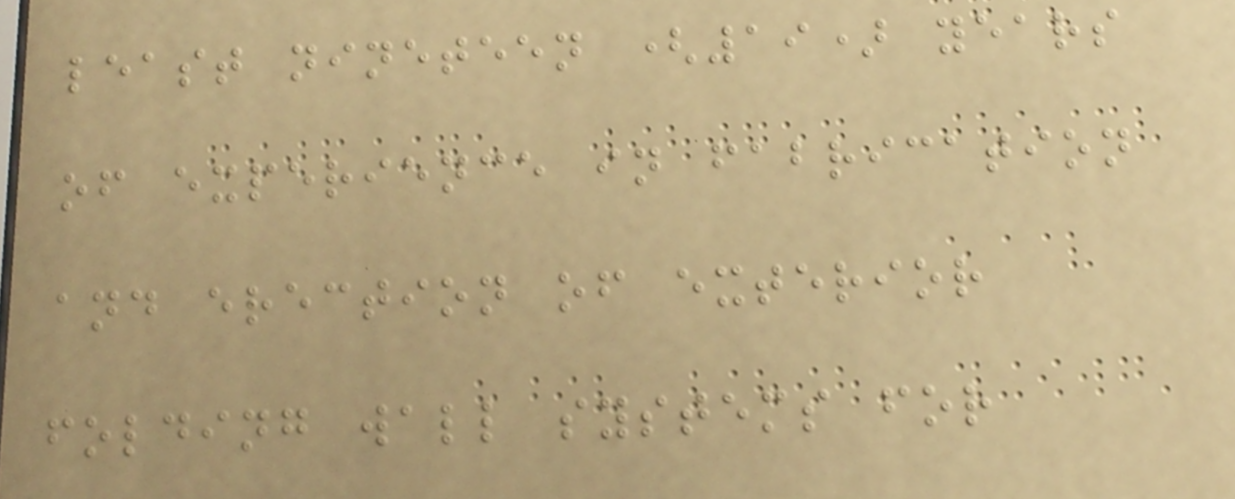least nineteen (19) years
of experience in fabrication
and erection of exterior
folding wall systems for
